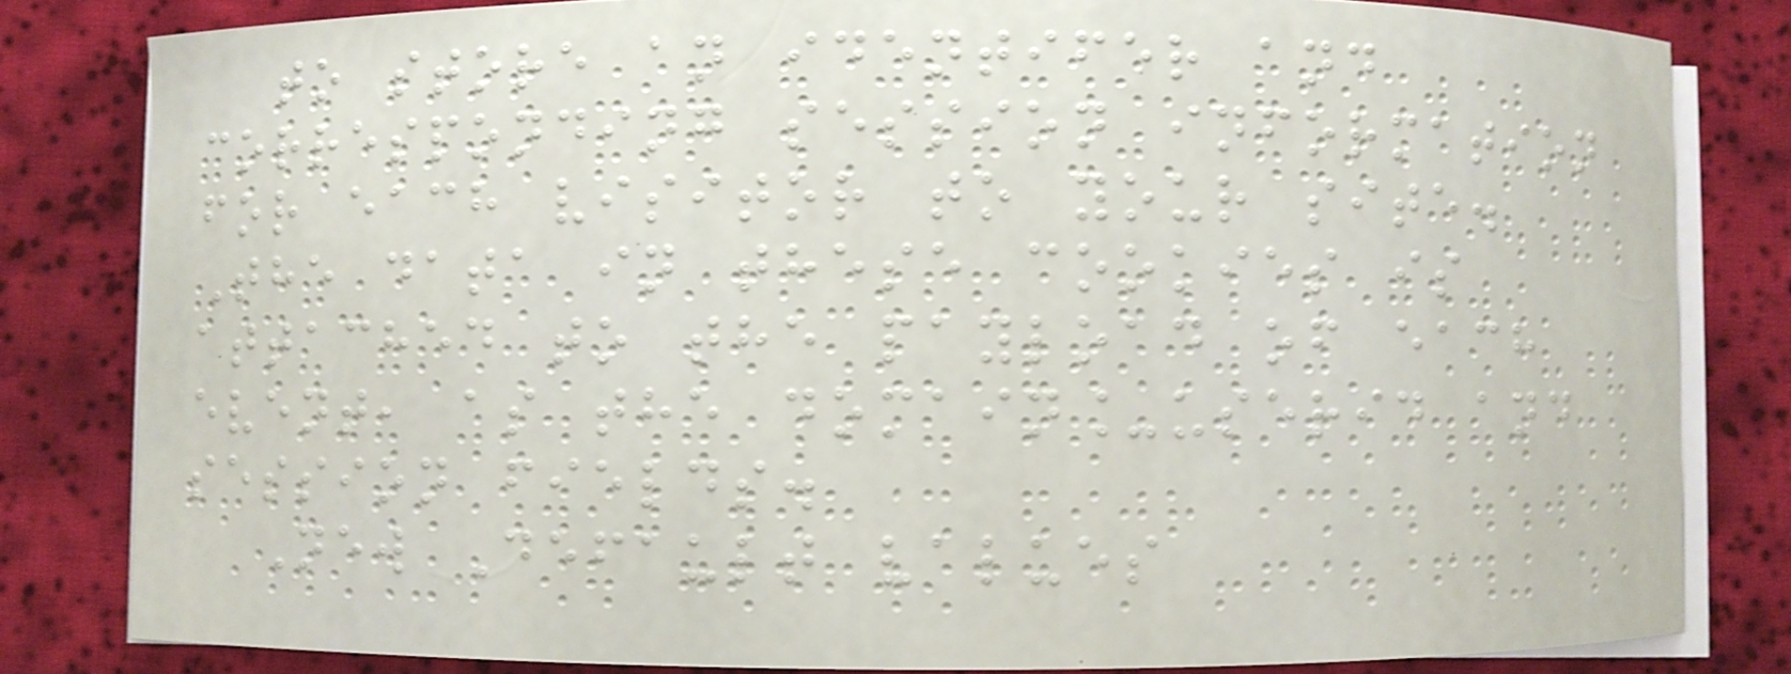to store an identifer and
corresponding session information
for each visitor to your site.
The data in these cookies is
attached to the payload of each
event, as the domain_userid and
session fields.
New Default values
